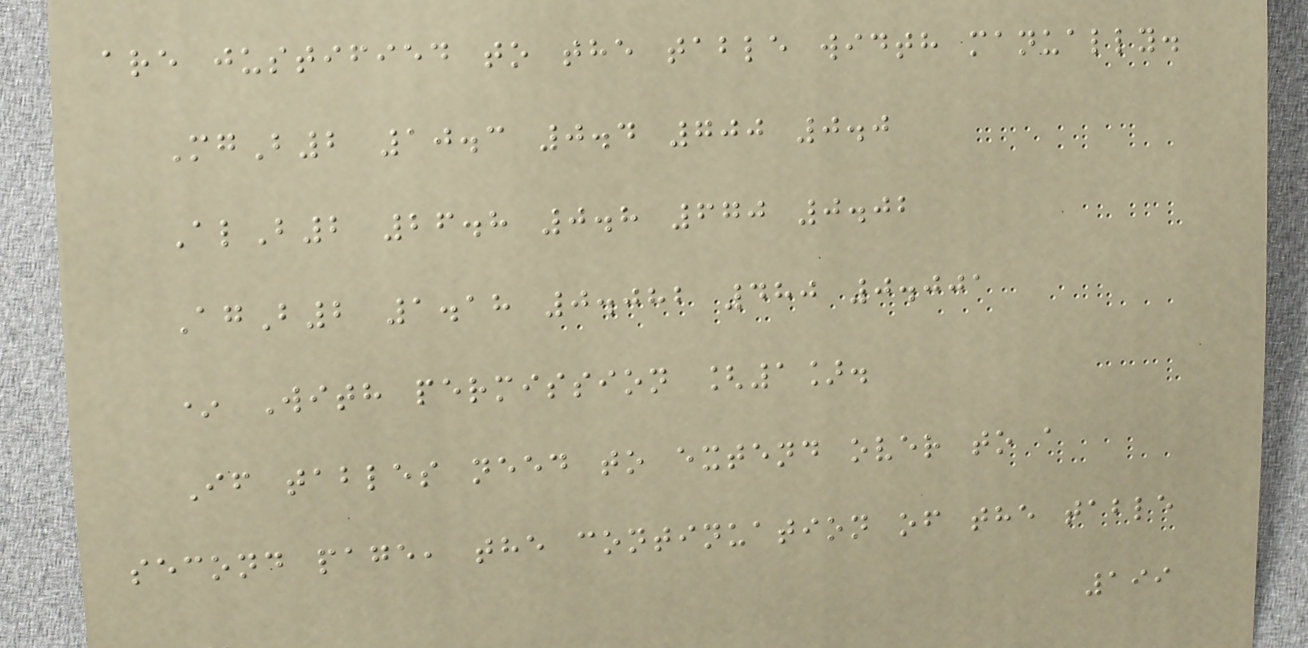are justified to the table width manually.
MgB2 10.3 0.4 700 0.0
AlB2 26.8 0.8 670 0.02
AgB2 1.18 0.082 480 0.001
* With permission [1].
If tables need to extend over to a
second page, the continuation of the table
199
